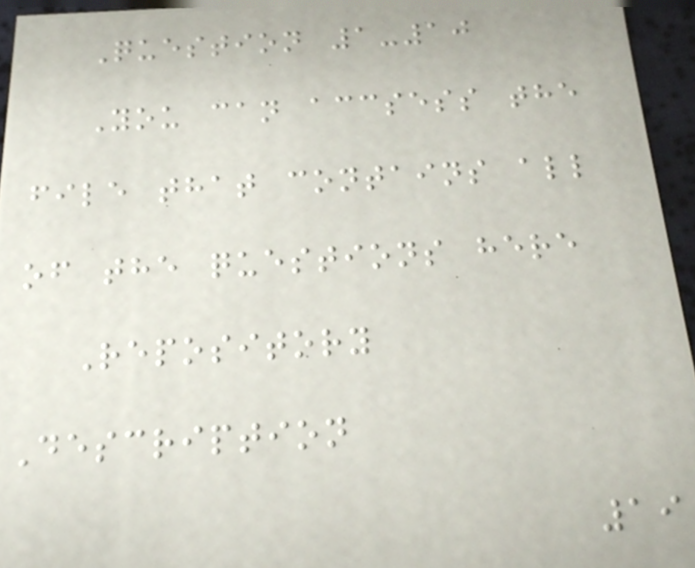Question 1-10
You can accsess the
file that contains all
of the questions here
Repository
Description
19
